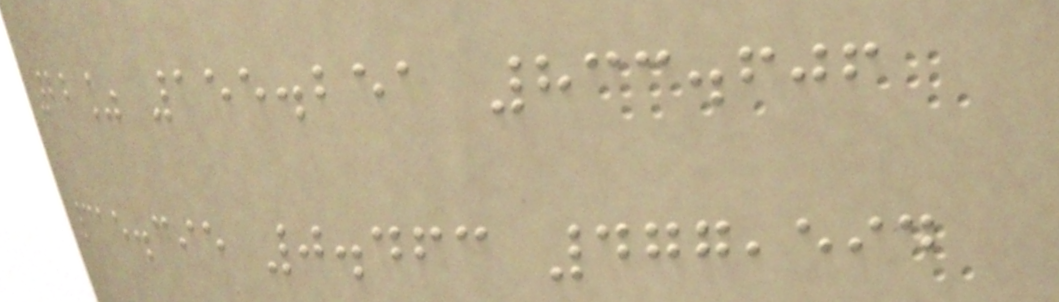22% 155.251 833.606
315.395 0.463 477,594
